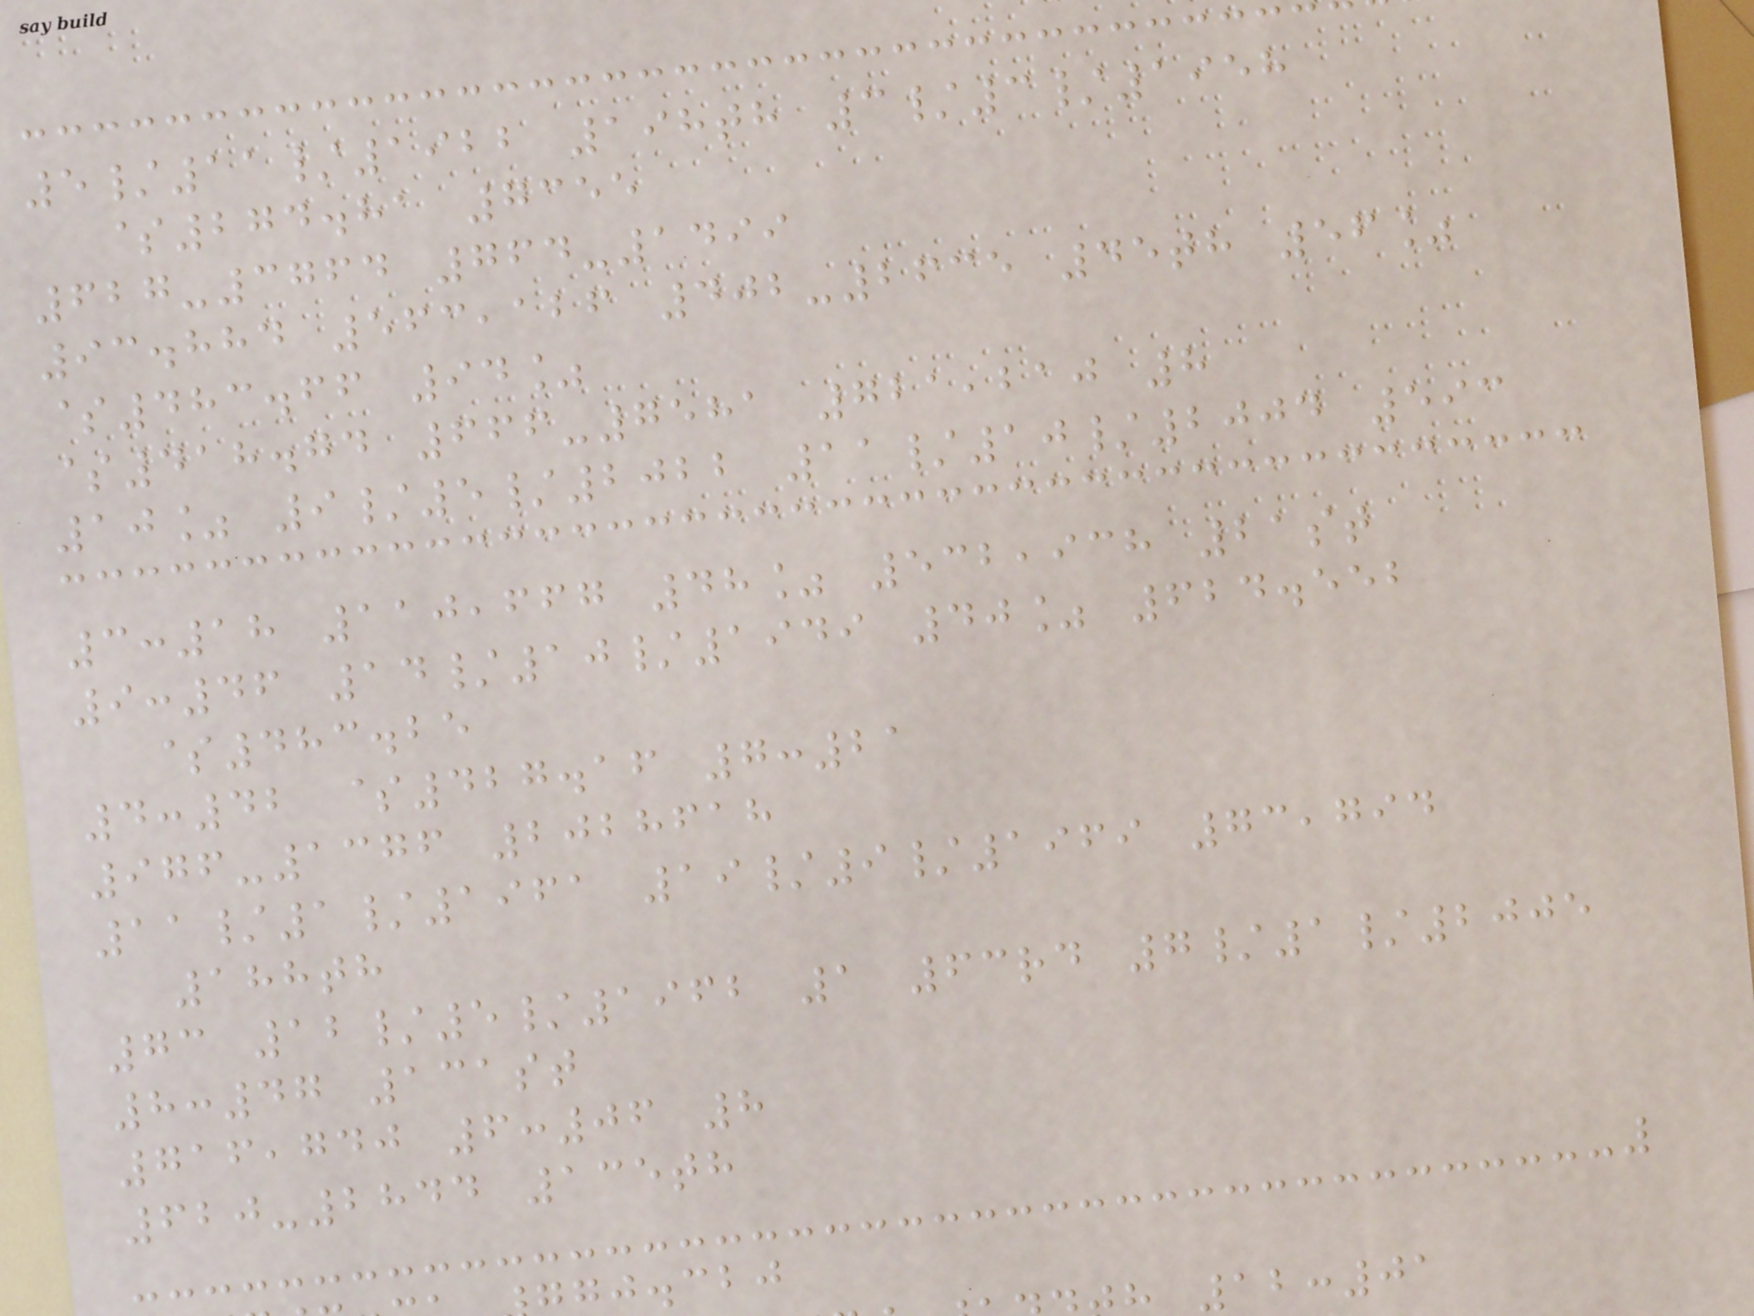5/11/1922 198th 3/3/1958
$274.81 7355
627-3764 764-1499
93.884 563,126 402-2635 45th 56%
$483.66 94%
$418.74 666-7581 721,210 8
10% 9/5/2022 11/10/2004 593
3:18 110,667 48% 532,938 21st
9:46 14/10/1949 40% 624.552
$483.25
4:42 $427.16 7:21
976-1376 2028618
11/1/1961 19/9/1969 73,794
188th
73 12/5/1962 1 63rd 7/1/2005
8:47 131st
716,740 6:06 8
620-2844 135th
j.cbj
